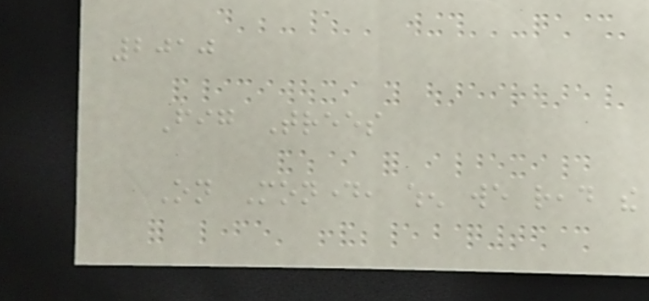2010
Fig Trees
On Monday, when we read the
